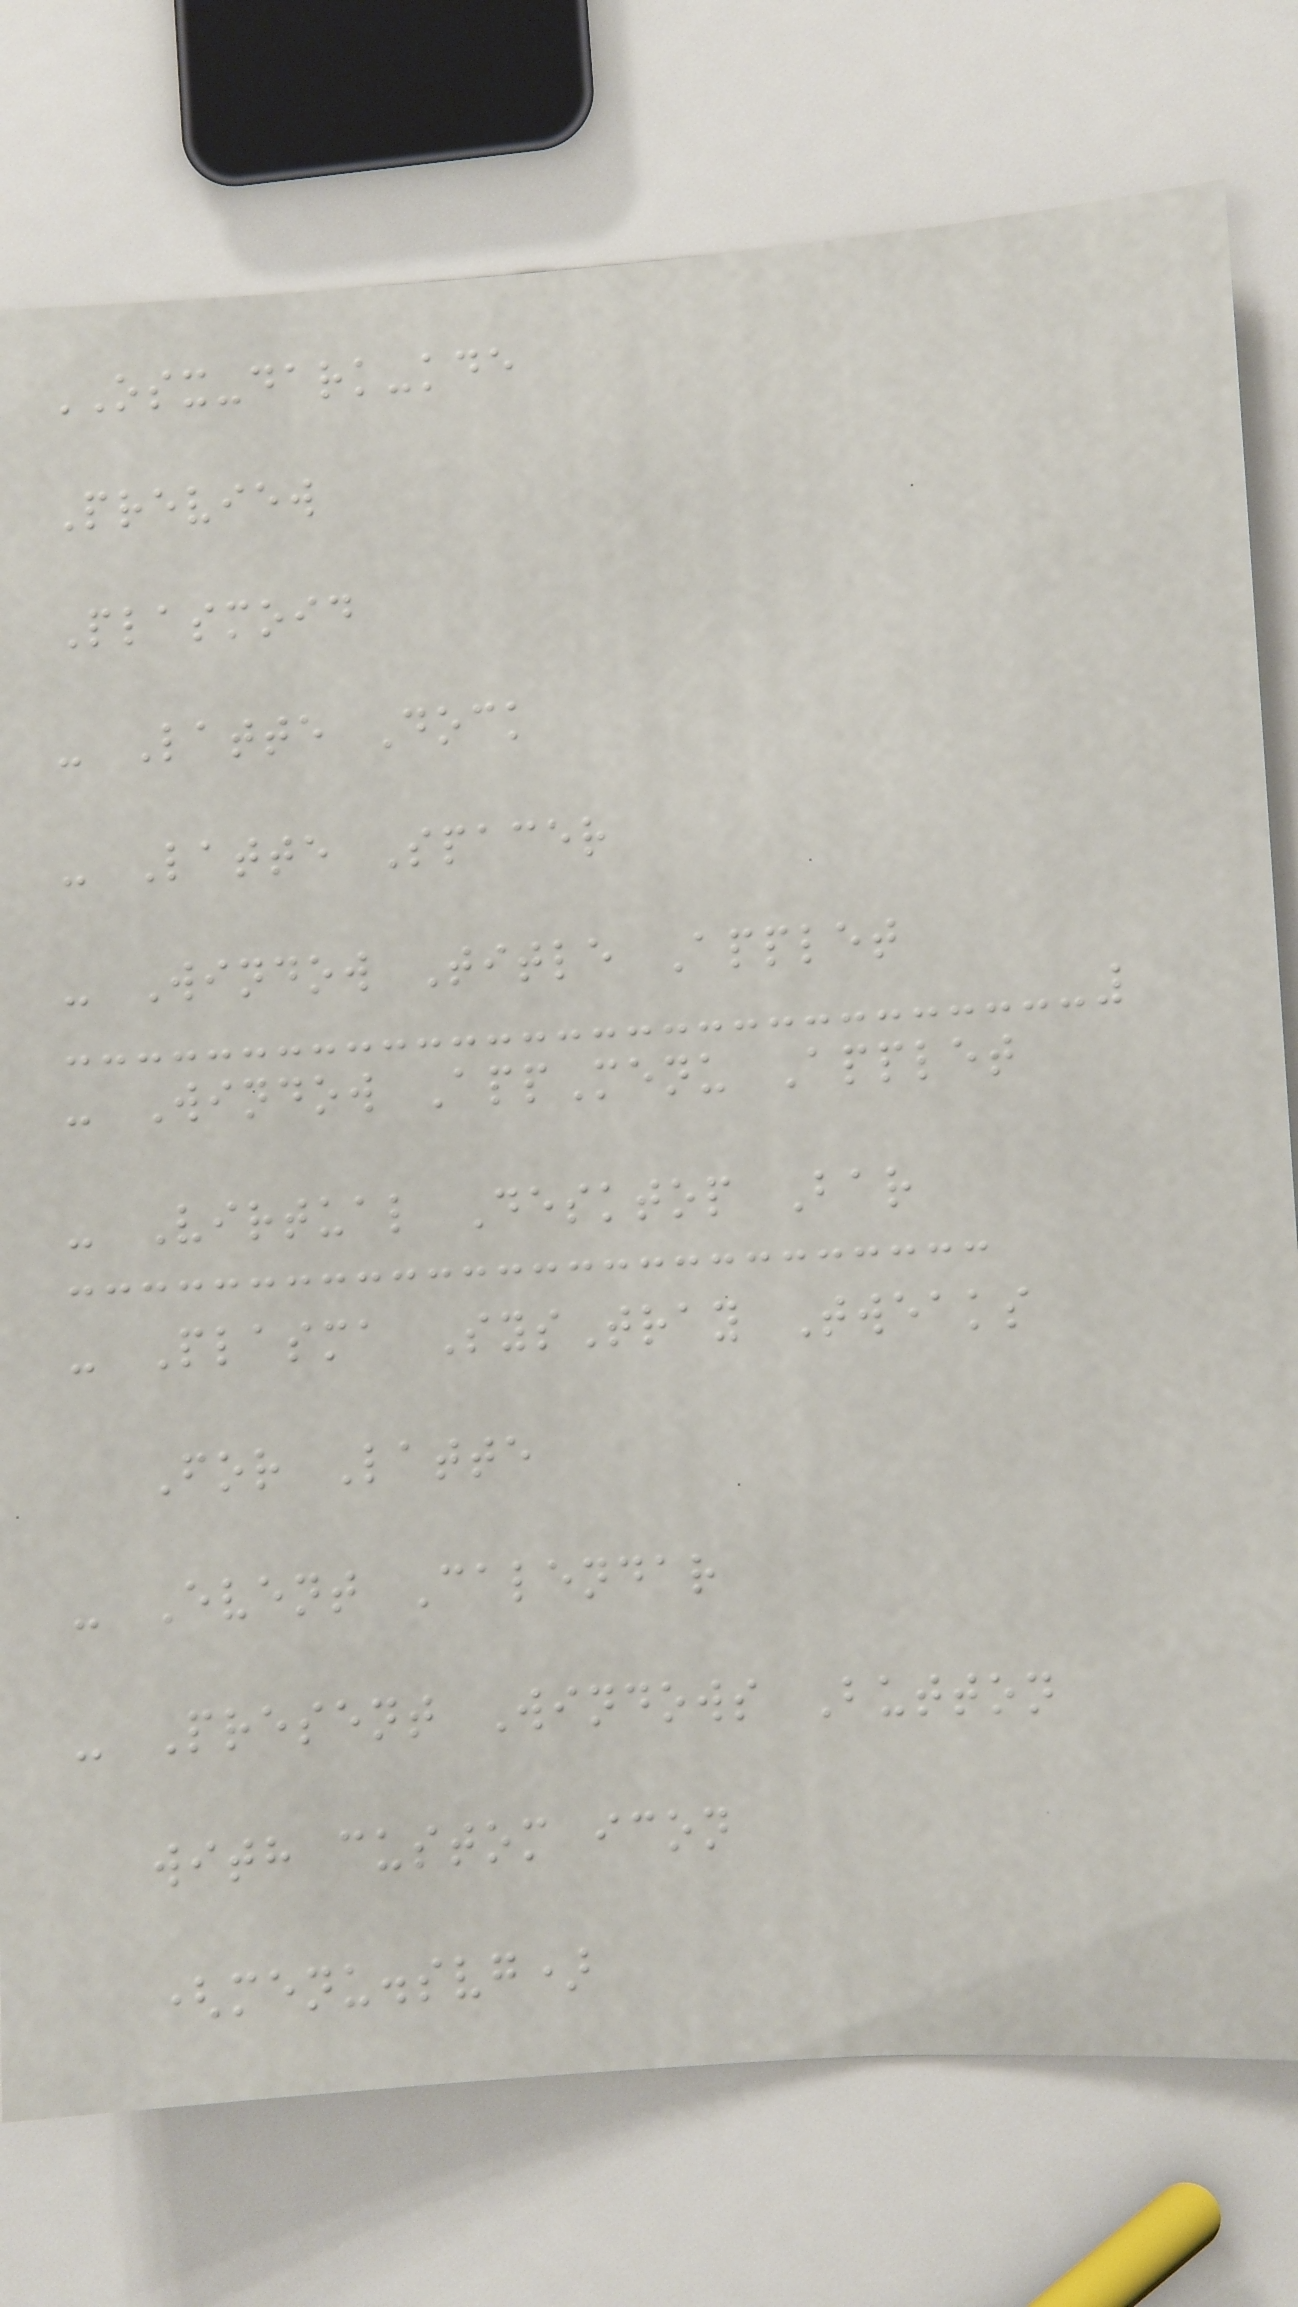OSX-dark-kde
Preview
Plasmoid
- Latte Dock
- Latte Spacer
- Window Title Applet
- Window AppMenu Applet
- Virtual Desktop Bar
- Plasma SysTray Tweaks
For Latte
- Event Calendar
- Present Windows Button
with custom icon
(menu.svg)
